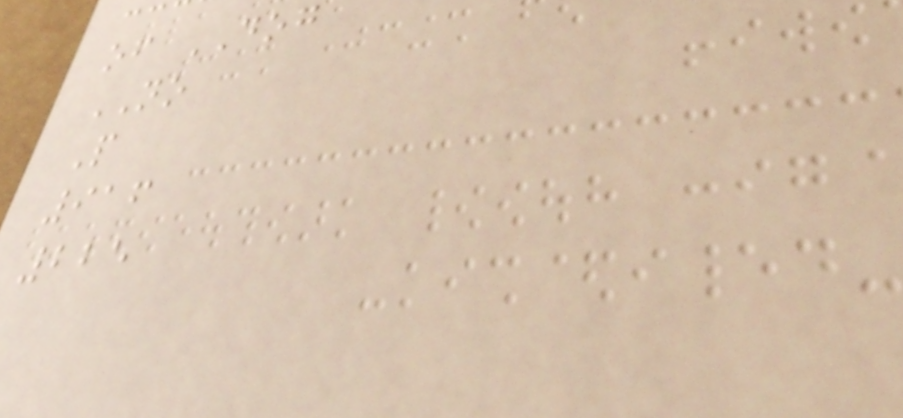of DOG
NO
P
916
225
